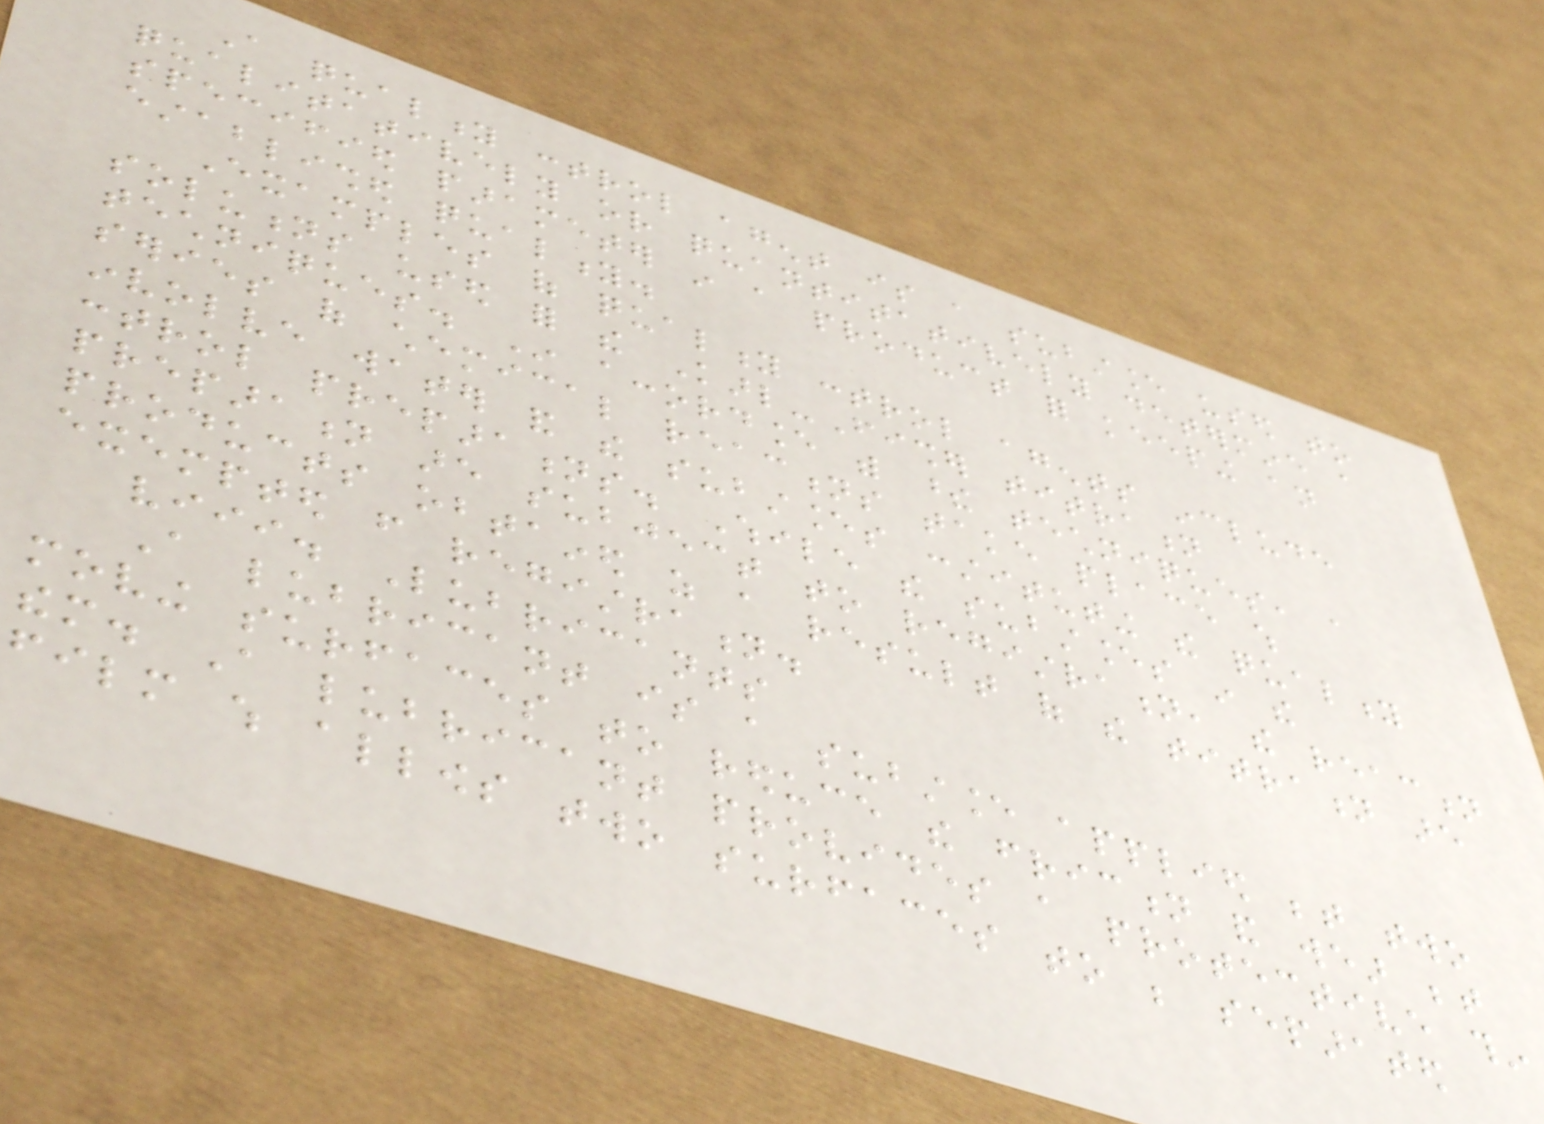A quality control agent is a substance used to
qualitatively or quantitatively determine a
specified parameter in a product for keeping an
established quality.
Examples of quality control agents include
solutions used for the Karl-Fisher titration
techniques. In accordance with these techniques, a
series of chemical reactions take place which
involve water and the substances constituting the quality
control preparations. While the substances in the
preparation are subject to registration, the reaction
products obtained as a result of the titration are
exempted from registration.
viii. Lubricants
A lubricant is a substance applied between two
moving surfaces to reduce the friction and wear between
them. A lubricant provides a protective thin
film which allows two surfaces to be separated
